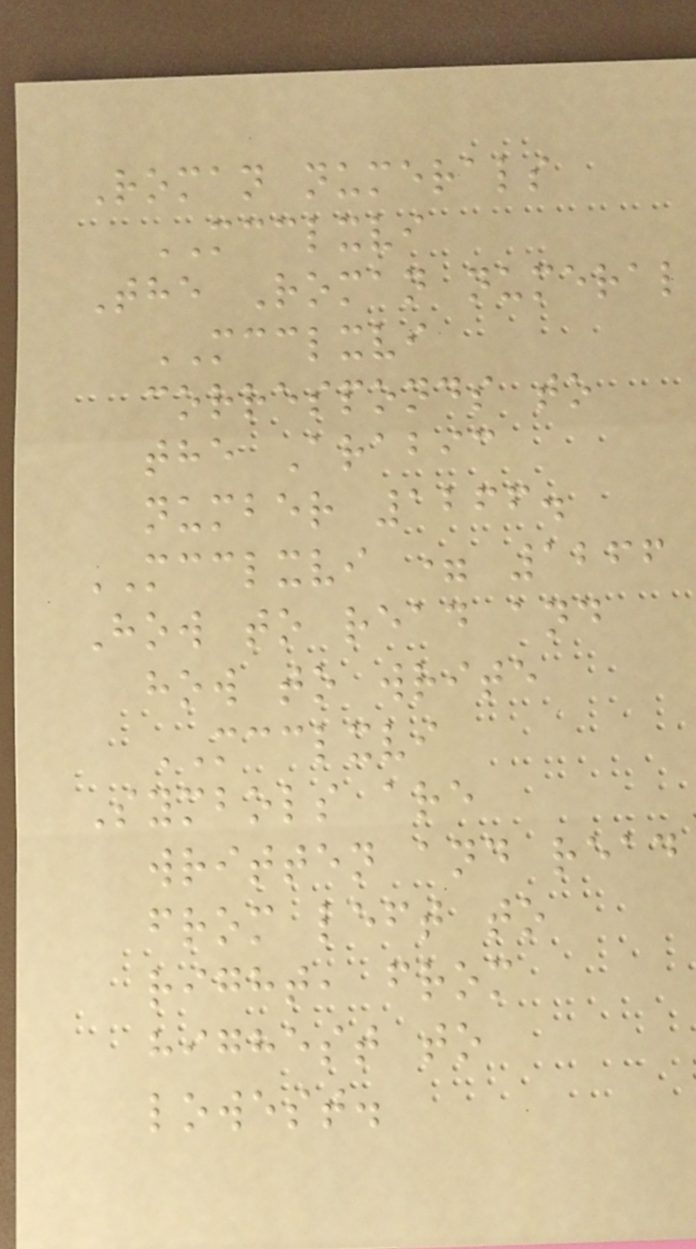Roman numerals
MCCLXVI
The Roman numeral
MCCLXVI
corresponds to
the Arabic
number 1266.
MCCLXVI = 1266
How to read and
how to write
MCCLXVI
Symbols are
written and read
from left to
right, from
highest to
lowest.
